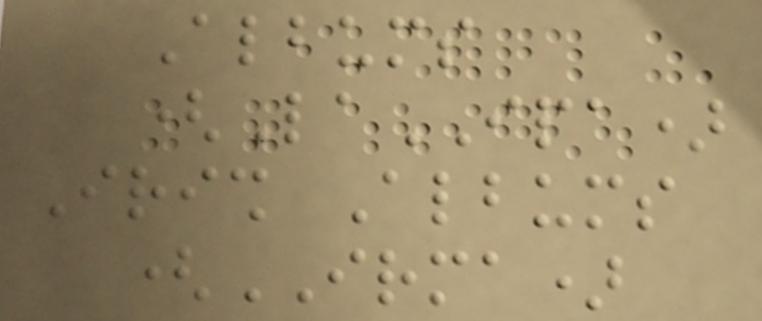Albums
(LaIPA)
Irish Albums
(IRMA)
